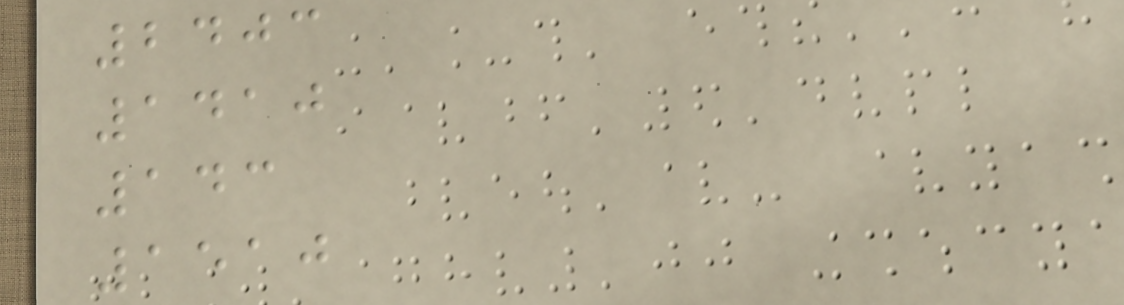2403
1410
143
1510
